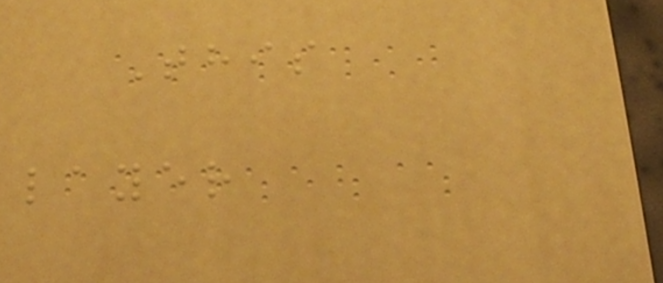This
layer
